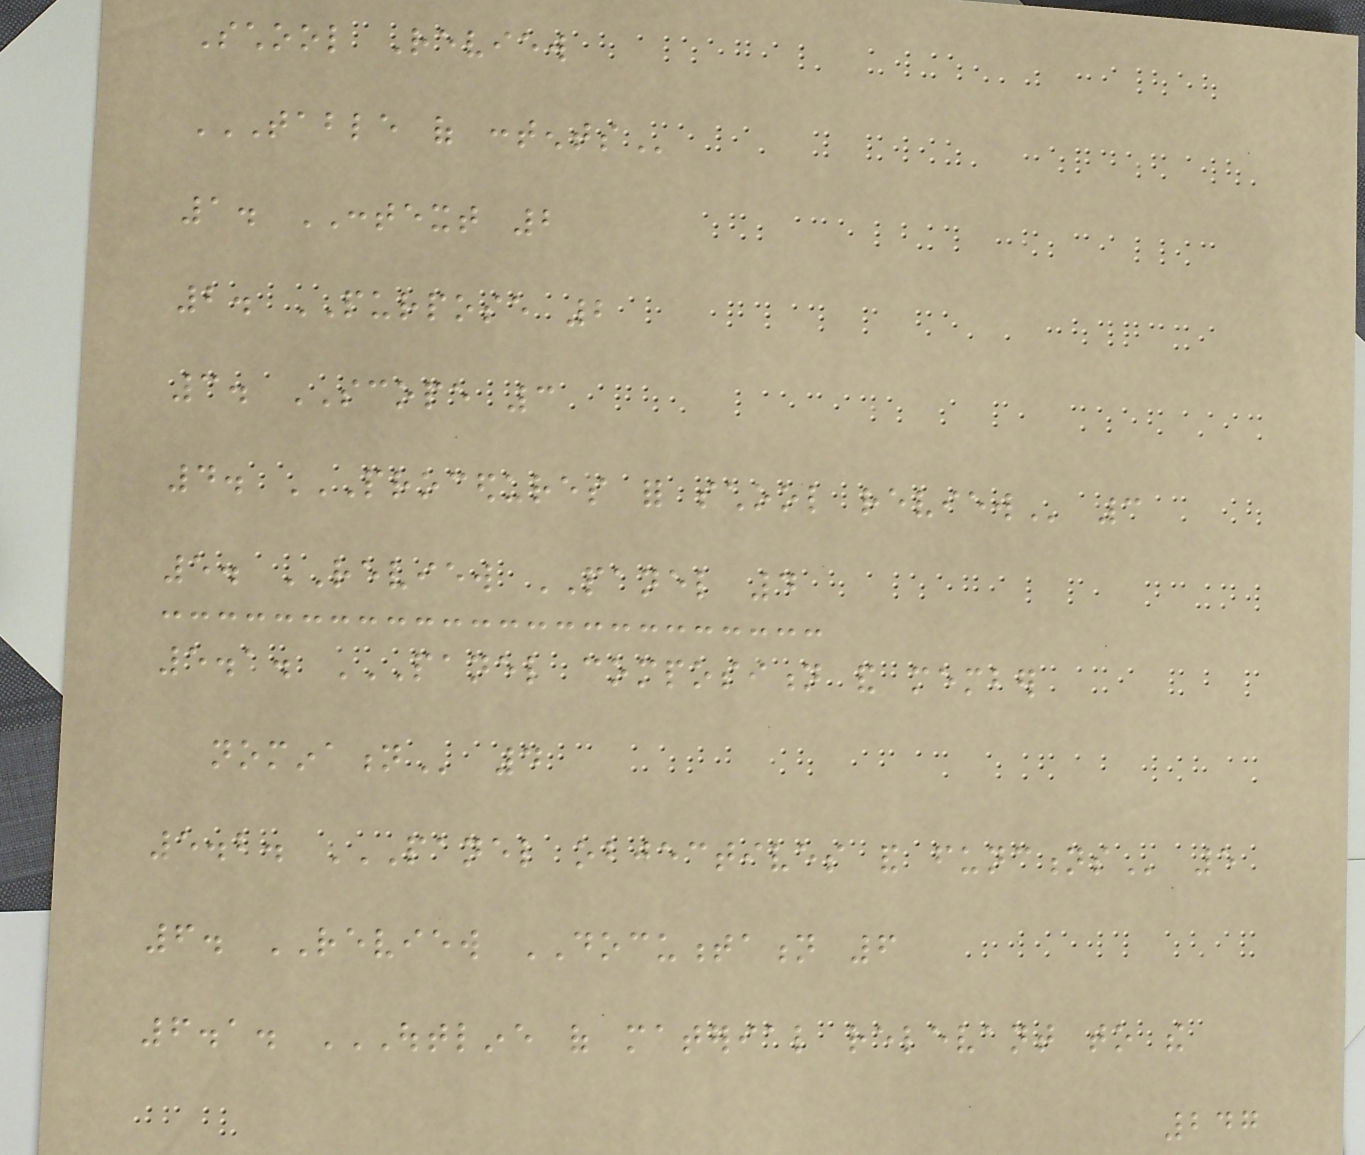School Review
TABLE OF CONTENTS
1. CONTEXT 2
2. PURPOSE 2
3. SCOPE 3
4. PROCEDURES FOR SCHOOL REVIEW 3
5. REVIEW PANEL 4
5.1. PANEL COMPOSITION AND MEMBER
NOMINATION 4
5.2. PANEL OBJECTIVES AND FUNCTIONS 5
6. REVIEW DOCUMENTATION 6
6.1. OUTLINE OF MATERIAL RELEVANT TO THE
247
